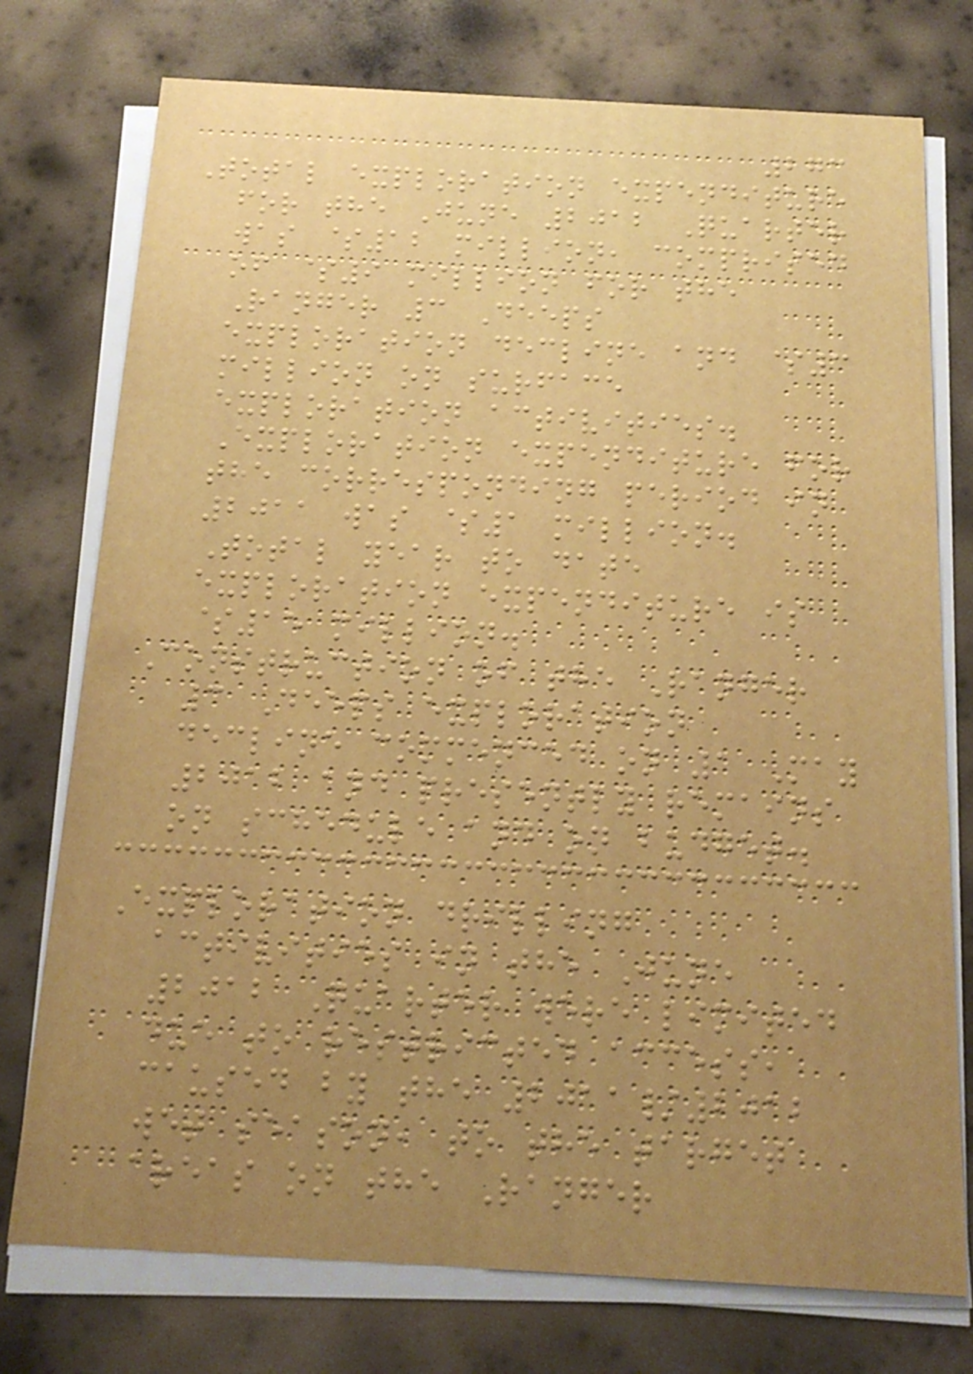273
Total exploration expenditure
for the June 2012 Quarter
was $12 million, comprised
of $9 million for the
Ranger 3 Deeps
exploration decline and $3
million on surface
exploration activities.
Exploration expenditure for
the corresponding period in
2011 was $1 million.
Total year to date
exploration expenditure is
$15 million.
Construction of the Ranger
3 Deeps exploration
decline commenced on 1 May
2012 and presently remains
on schedule and on budget.
Exploration drilling
activities in the June
2012 Quarter were limited
due to restricted access,
caused by the 2011/2012
wet season, to the target
areas on the Ranger
